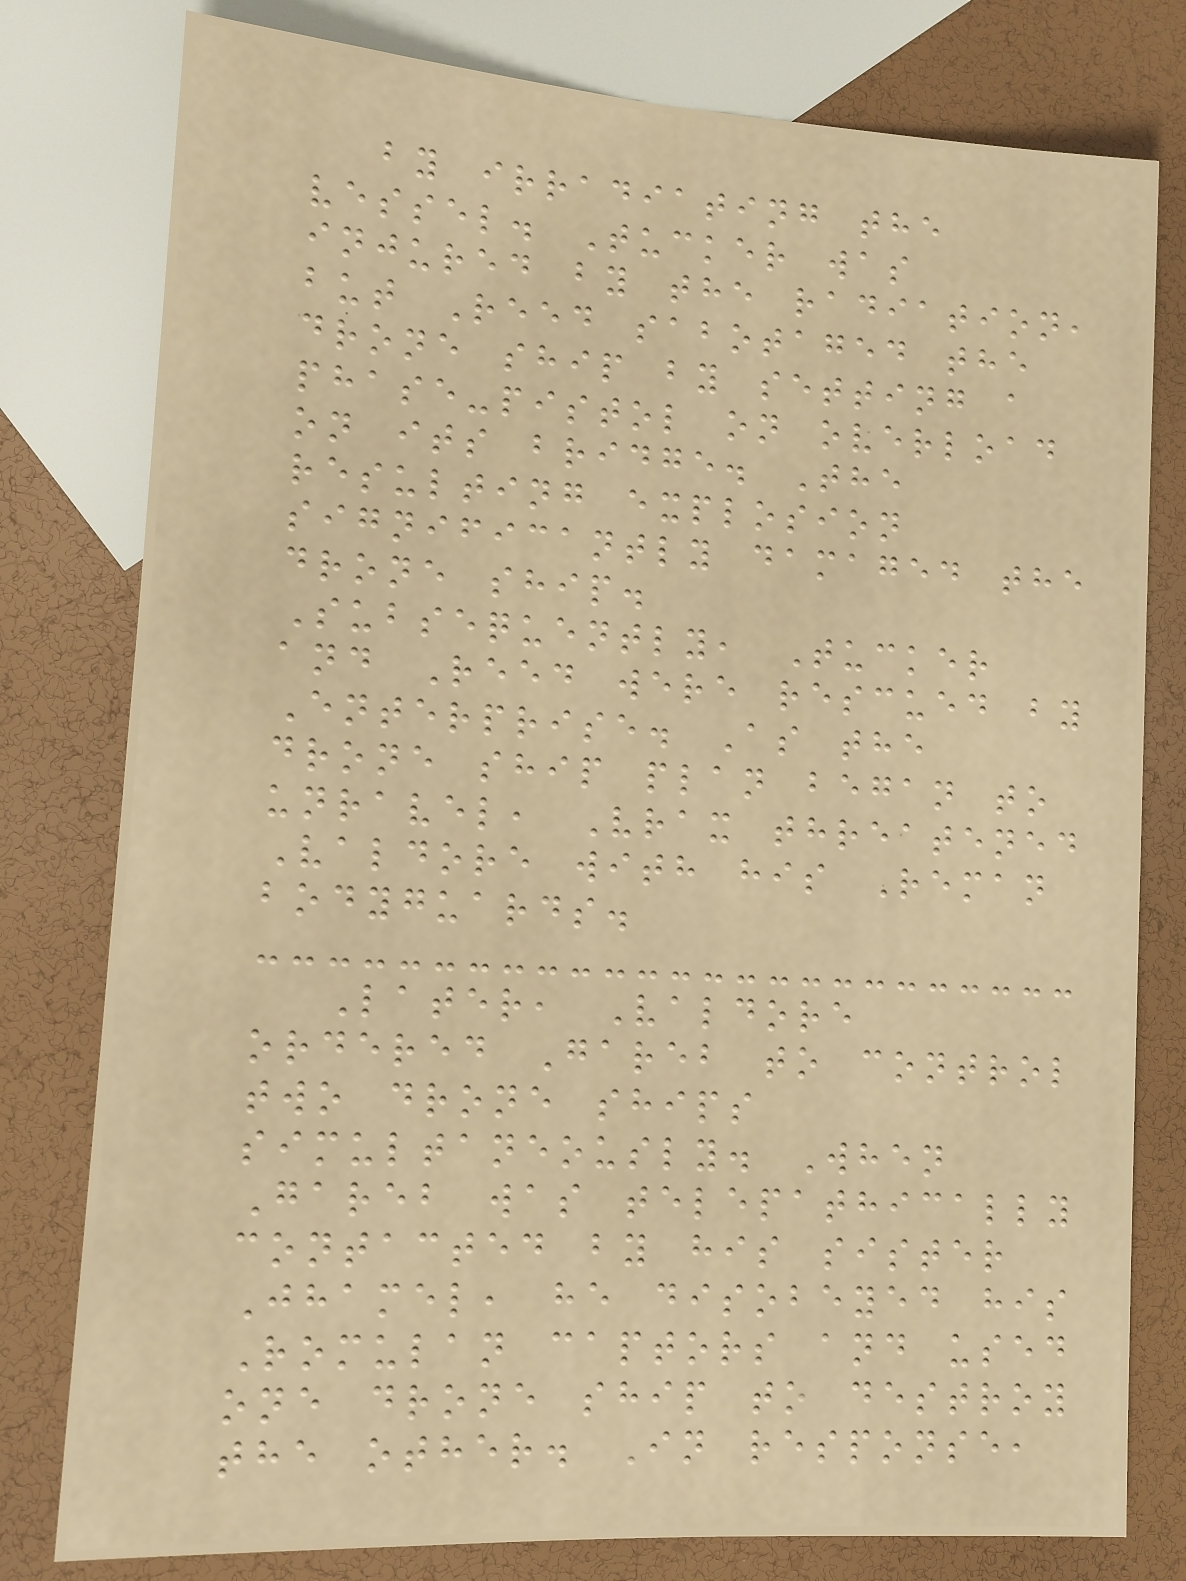by irradiating the
vessel. Tucker was
injured by the radiation,
but Reed sabotaged the
drone ship by setting a
phase-pistol on overload
on its bridge. The
resulting explosion
significantly damaged the
drone ship.
Subsequently, Tucker
and Reed were rescued by
Enterprise. As the
drone ship plan began to
unravel, Vrax threatened
Valdore with his Reman
bodyguards.
Later, Valdore
ordered Gareb to control
two drone ships
simultaneously. When
Gareb was telepathically
contacted by his sister
Jhamel, he disobeyed his
Romulan captors and used
one drone ship to destroy
the other. In response,
